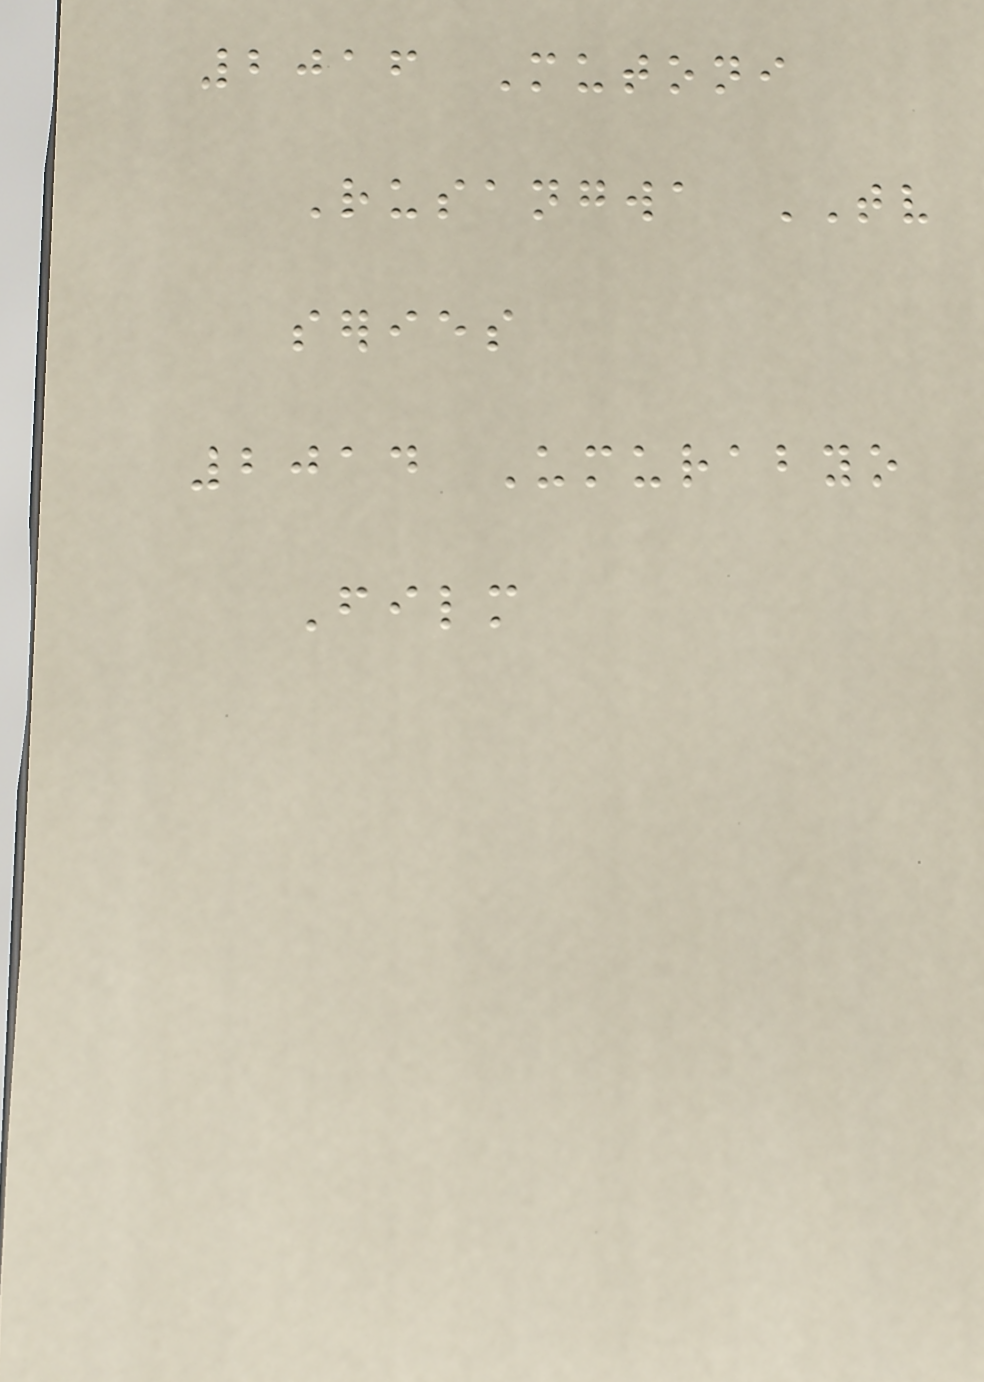2016 Mutoni
Rusangwa TV
series
2014 Umurabyo
Film
